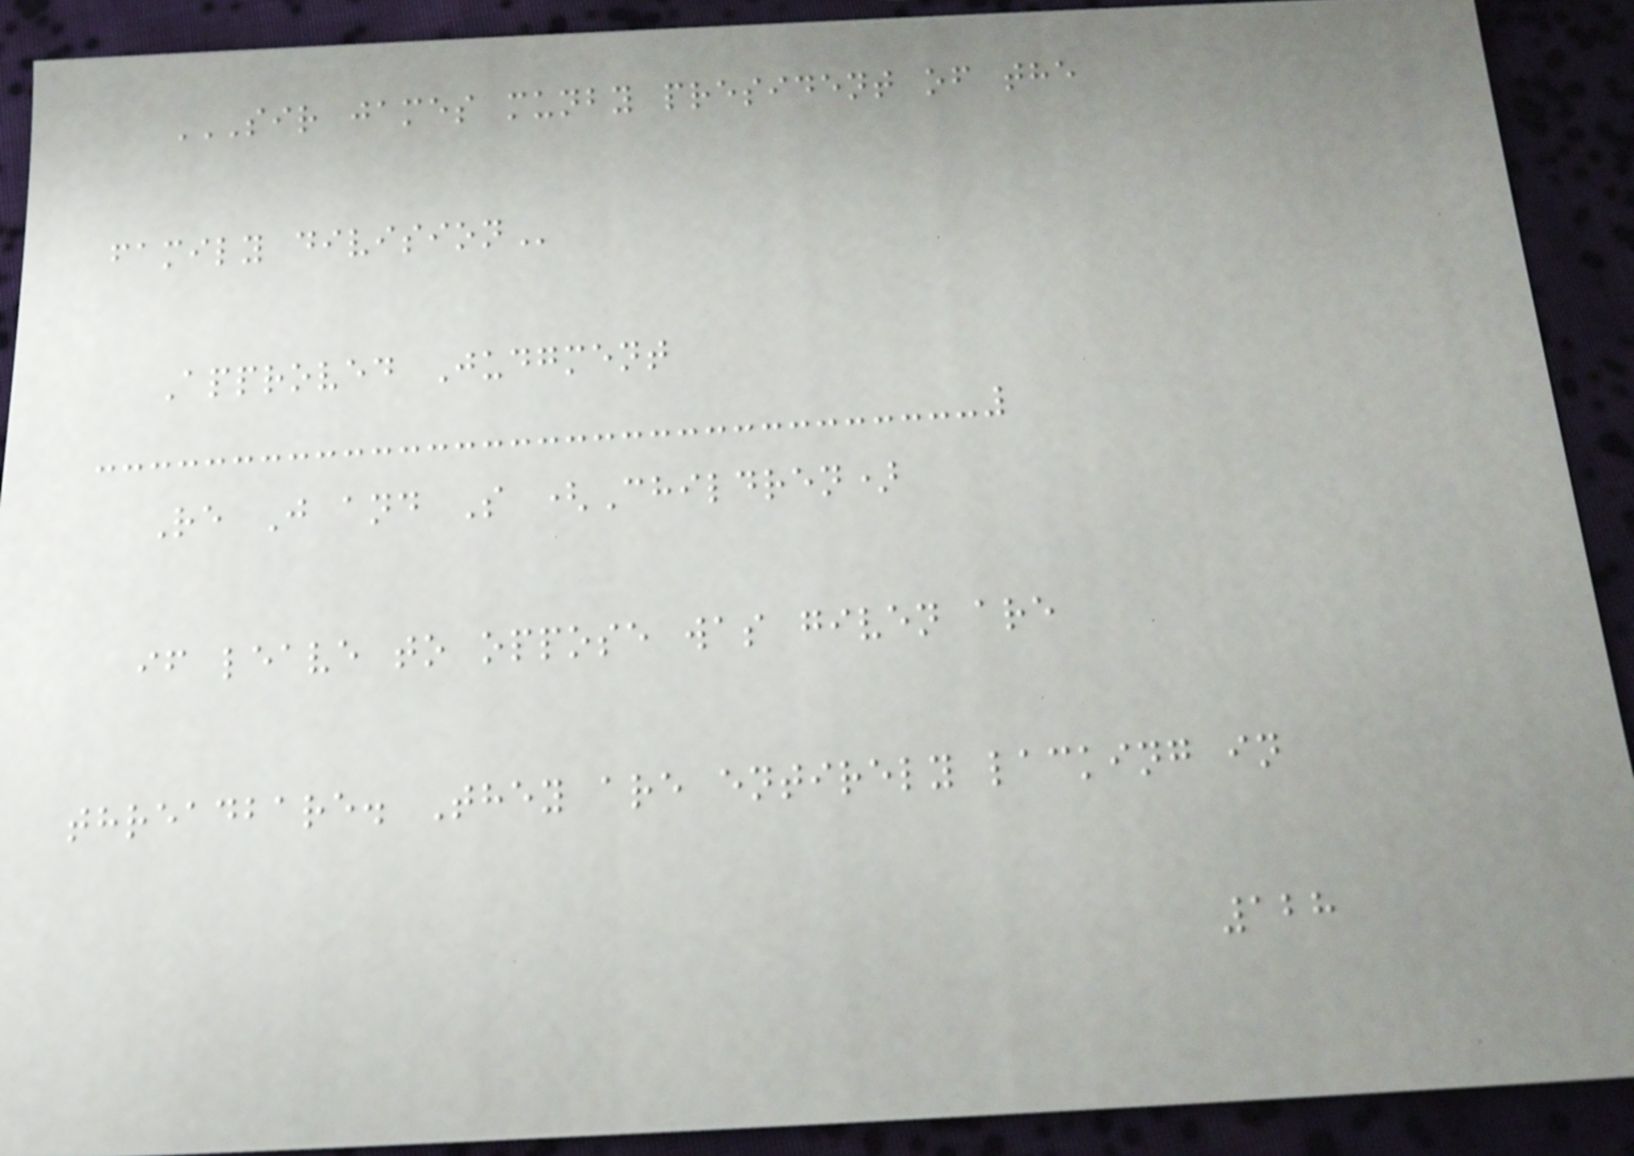SIR JAMES MUNBY PRESIDENT OF THE
FAMILY DIVISION
Approved Judgment
Re J and S (Children)
if leave to oppose was given are
threadbare. They are entirely lacking in
128
